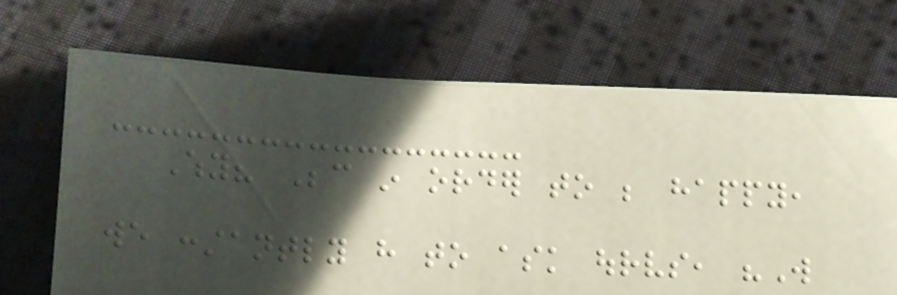Why? Because in order to be happy,
we constantly have to ask ourselves, "Will
